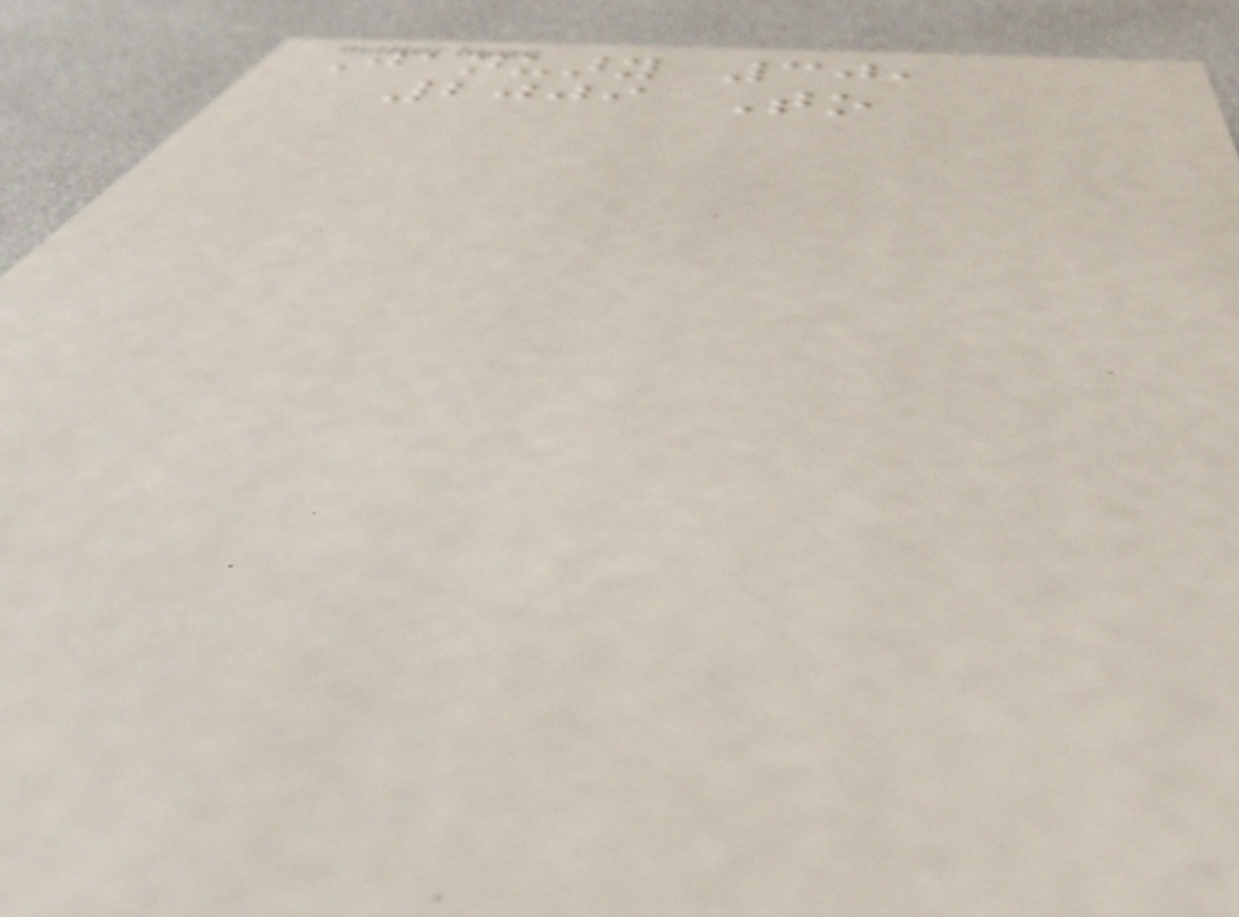January 30,
2009 To
